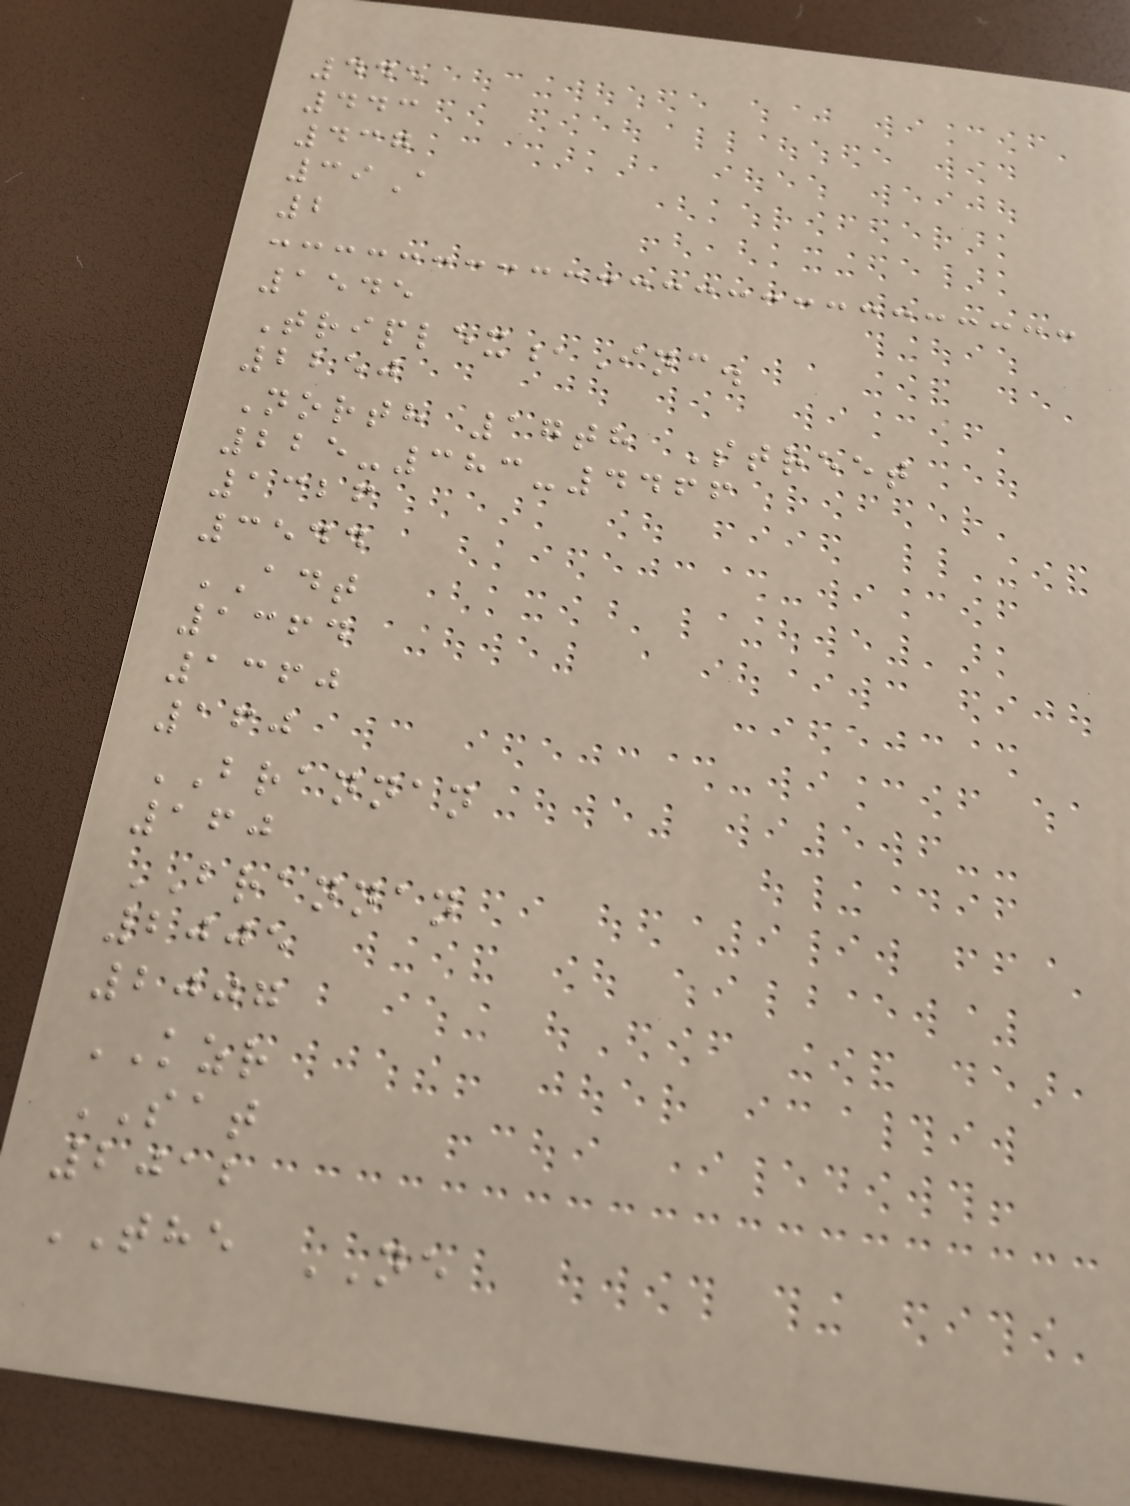445
443
437
39A
2
1545
Triplex,Inc.
2250
North 17th Street
225-383-4466
1326
3544
ADT
1364
1360
160
BRANNAN
160
BRANNAN
2005
2007
KZR
SAT
2012
THE NE
